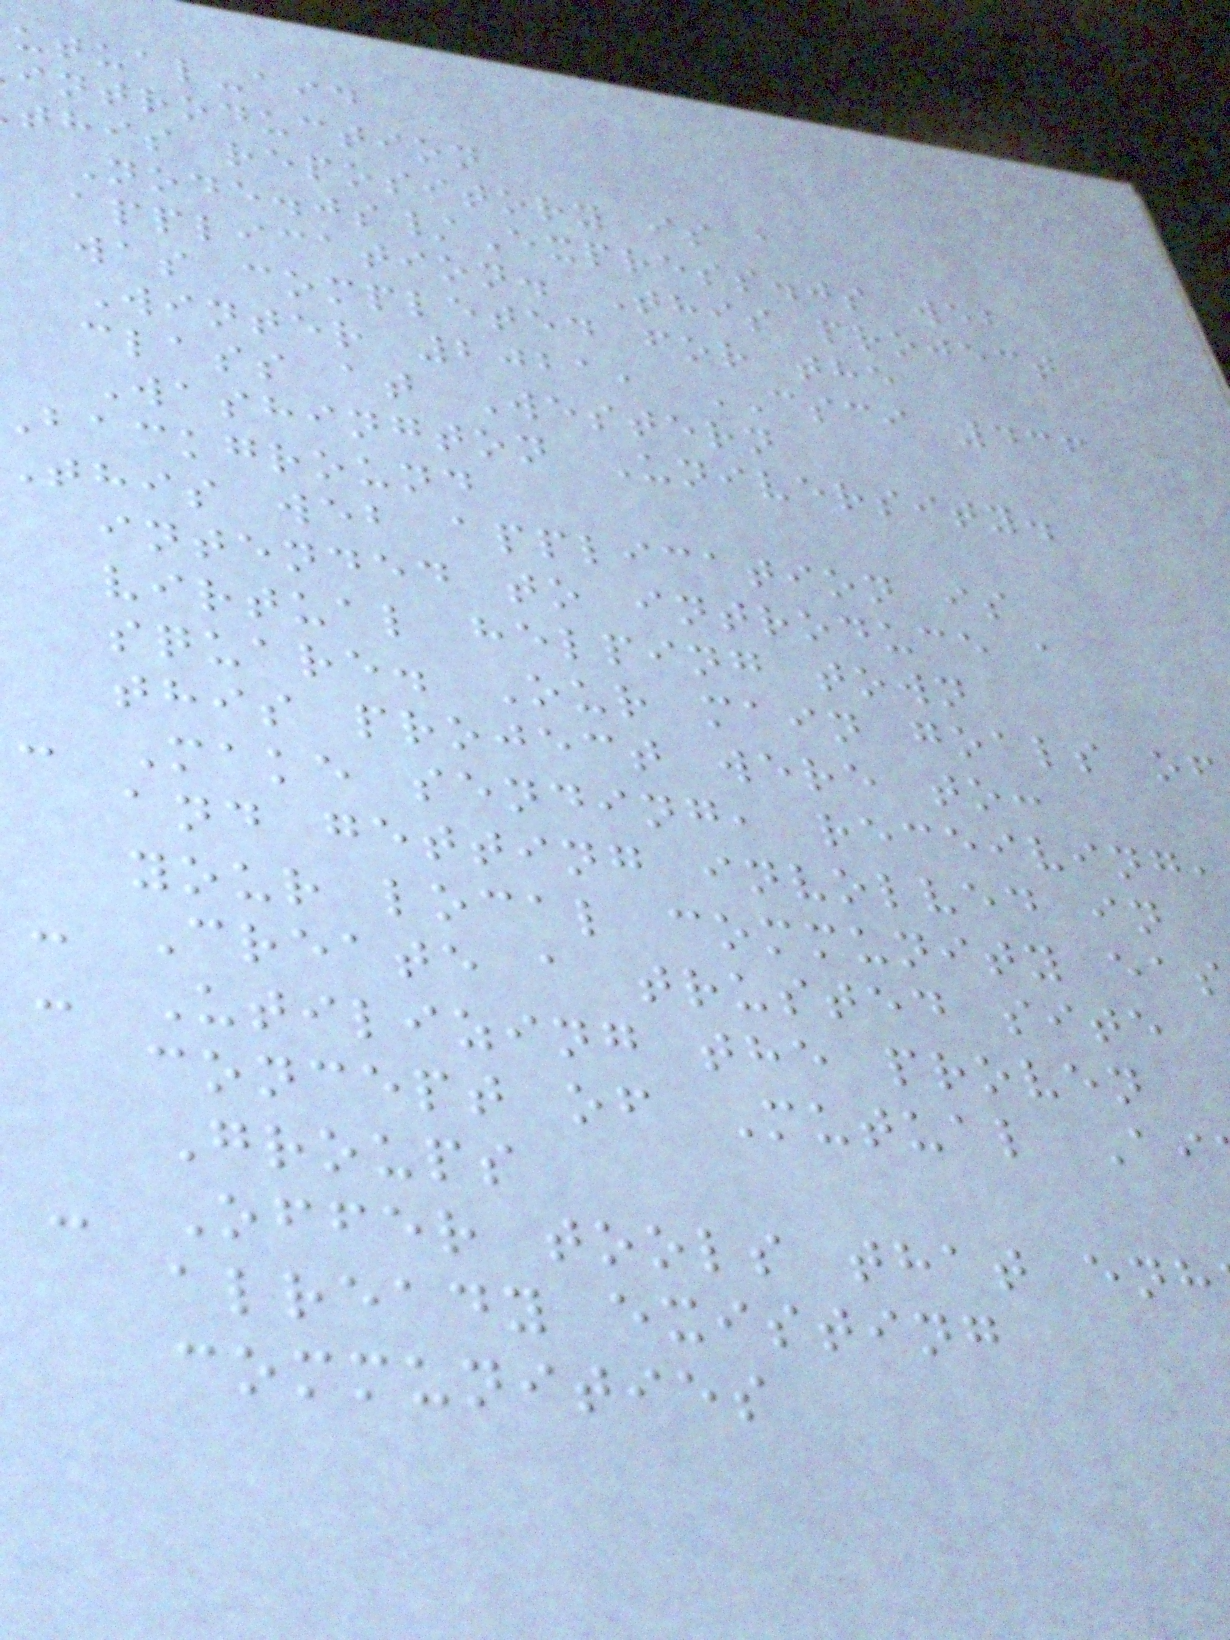utual-aid
introduction
this repository is a
Node.js/Express.js web
application. This project
was completed for the
Winter 2021, CSCI 436
class at Western
Washington University.
background
this web application is
intended to introduce a
virtual helping town
square. Our main goals of
this project were to:
- Make sending, receiving,
and getting involved in
your local community eas
- Create a trusted site
- Utilizing the proven
concept of Mutual Ai
Groups
- Offer tools that enh
already existing
communities
